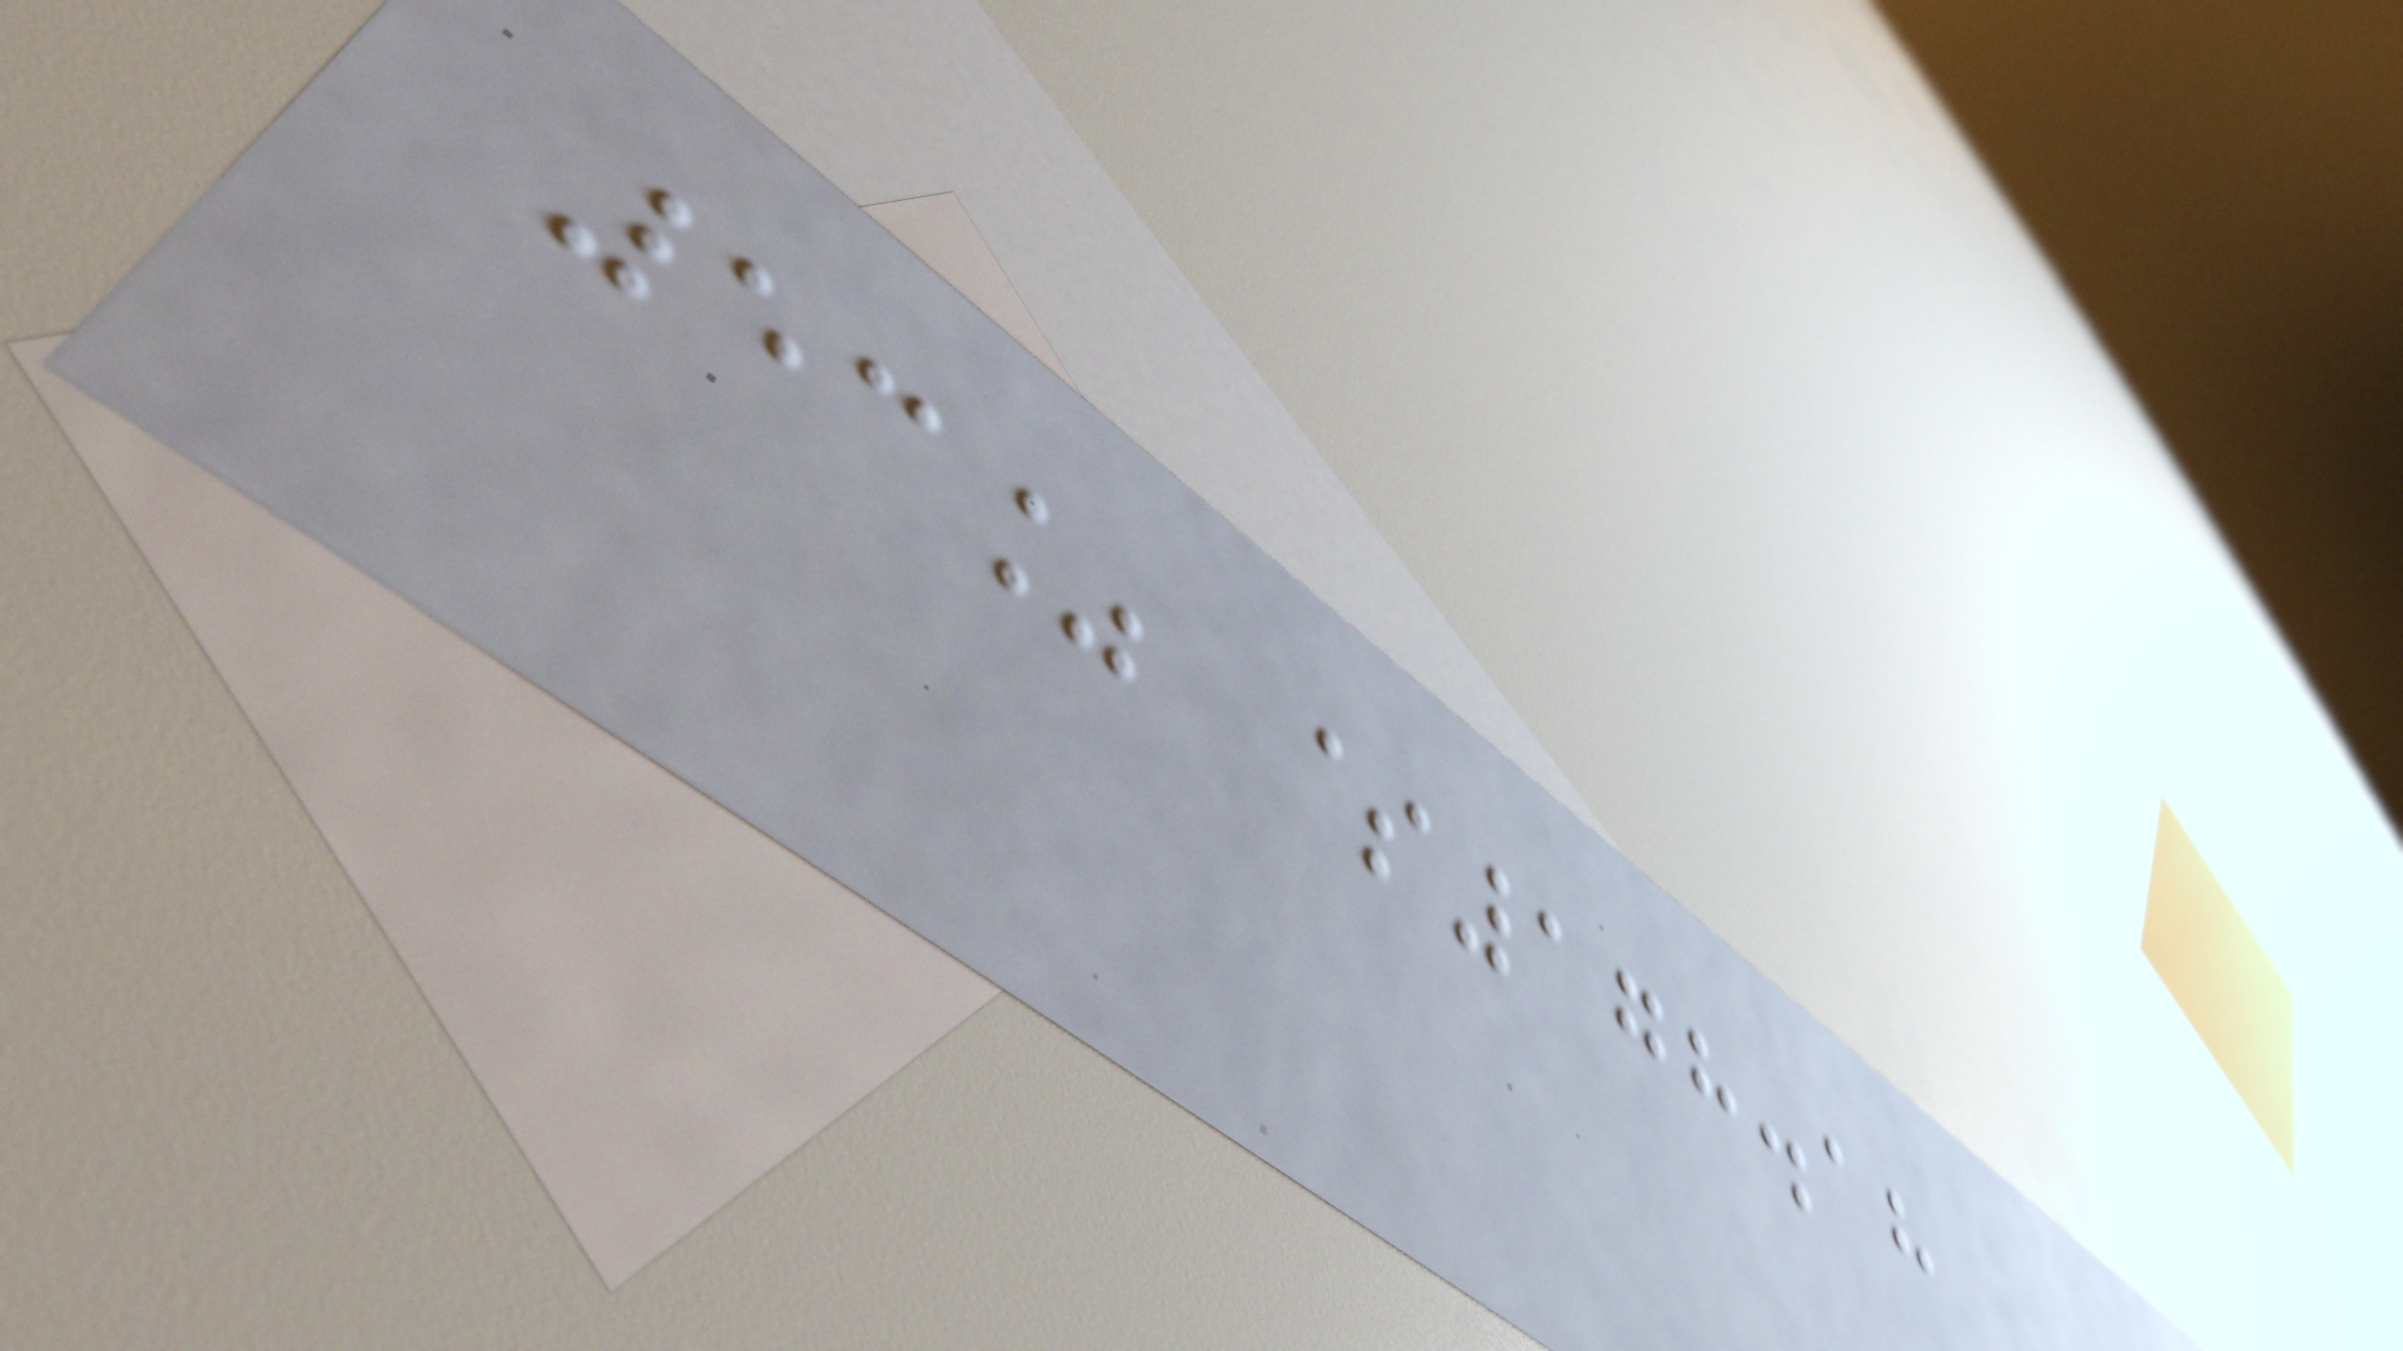53% $178.18
